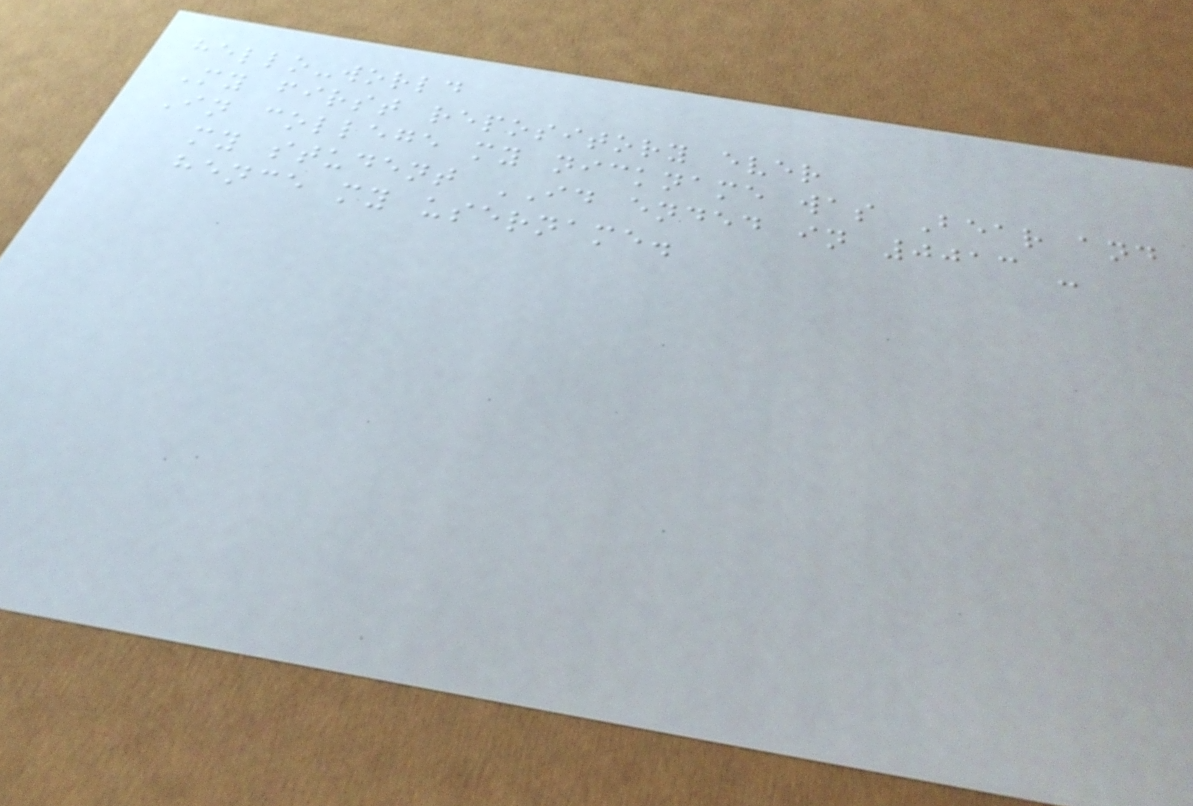hello-world
My first repository ever
In college my nickname was Bear and
my student ID ended in 0013 -
hence my username.
